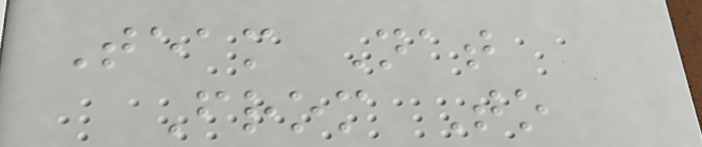Team Nat
From To
